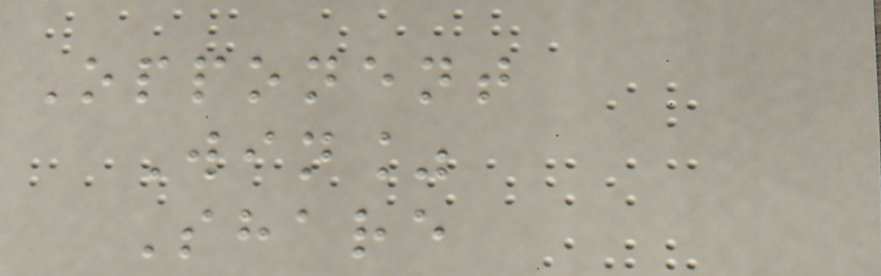Opponent
Win%
Share
